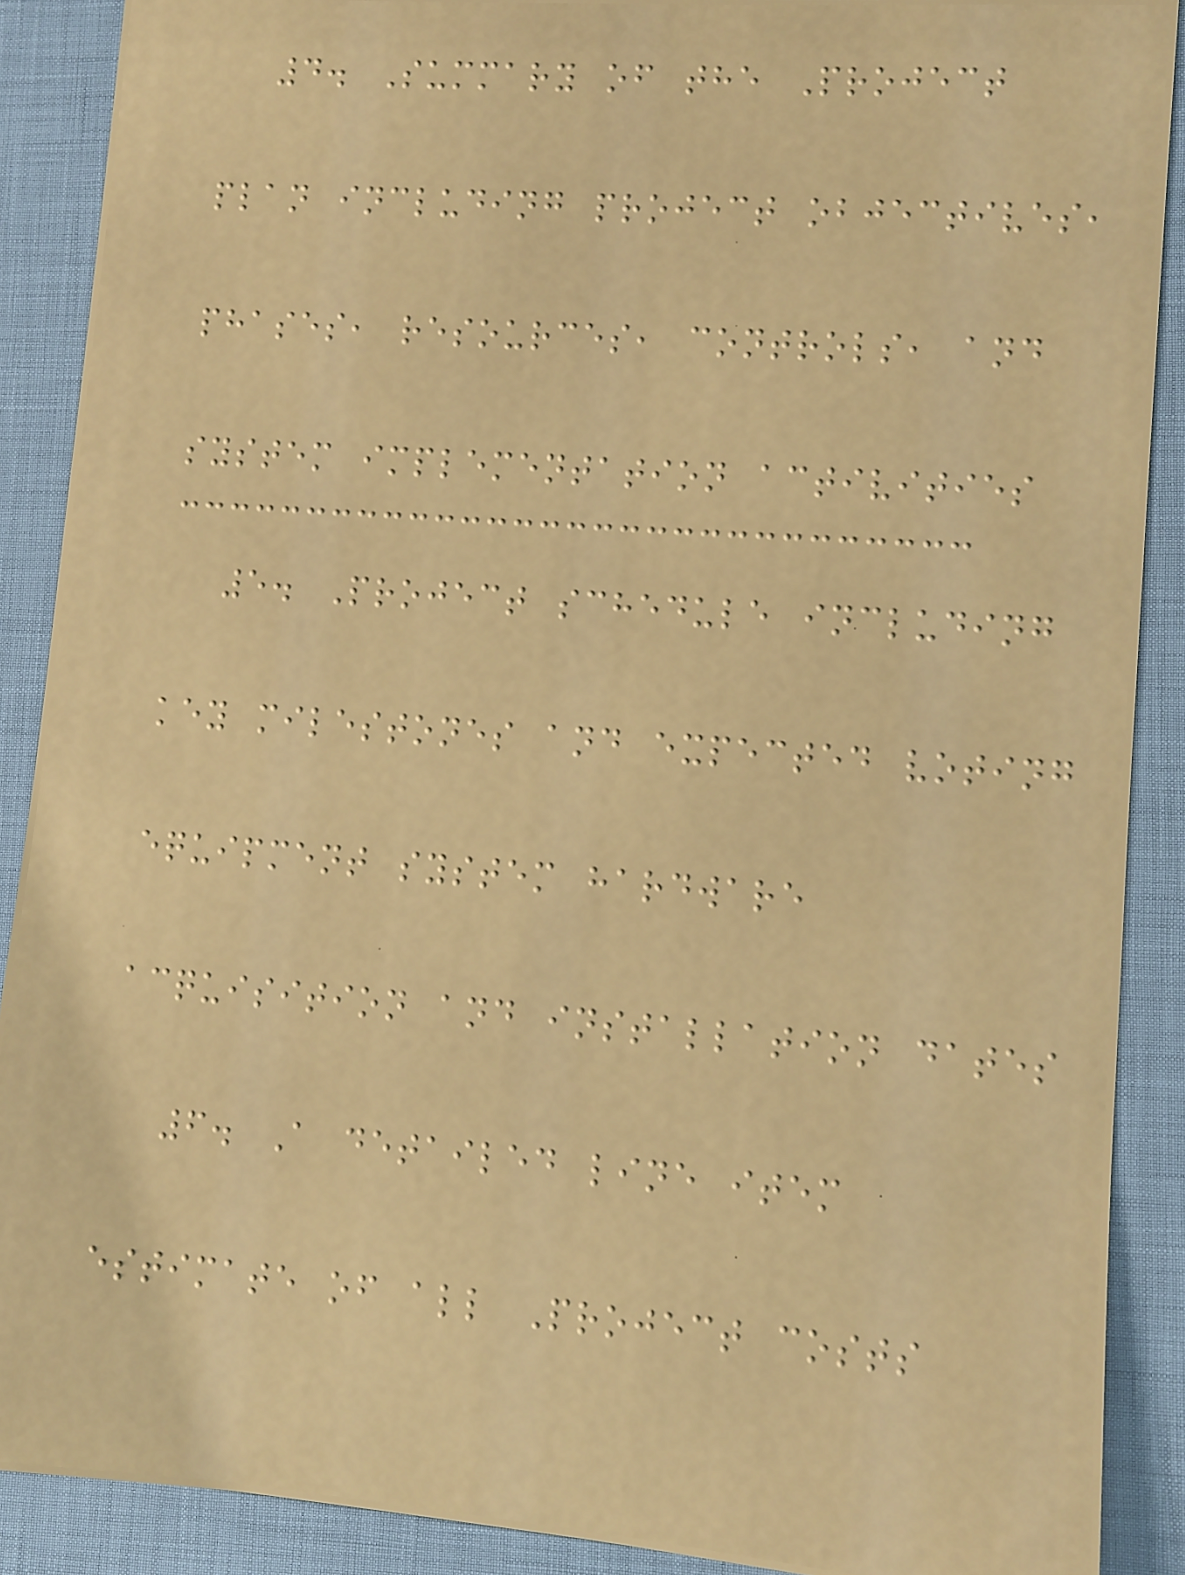4. Summary of the Project
plan including project objectives,
phases, resources, controls, and
system implementation activities
5. Project schedule including
key milestones and expected voting
equipment system hardware
acquisition and installation dates
6. A detailed line item
estimate of all Project costs
